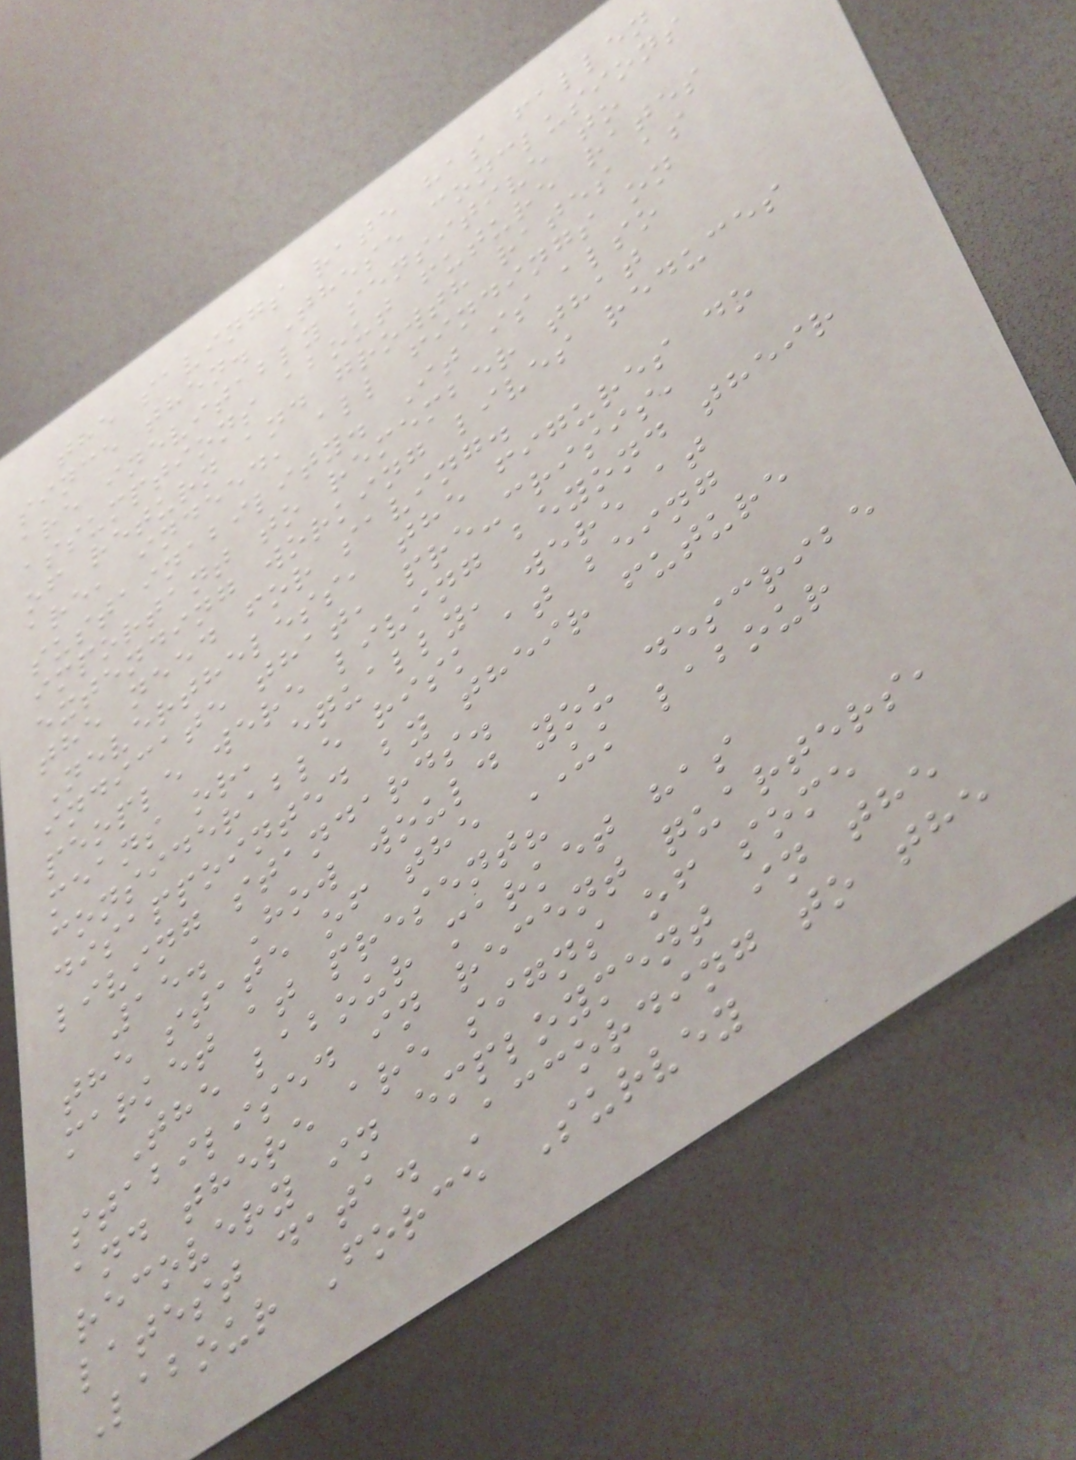the savings rate has fallen
since then. These conclusions
are inevitably sensitive to
assumptions about future rates
of return and growth rates as
are, indeed, all findings on
sustainability. It is also
important to remember that
extending working lives reduces
the need for saving.
Nevertheless, the figures do
indicate that, pre-crisis,
people were living beyond their
means or, equally, were at
considerable risk at being
disappointed by their future
living standards.
15. How would you describe
the state of the UK labour
market at present?
The labour market has
stabilised in recent quarters,
and there are signs of some
recovery in employment in the
latest data. According to the
Labour Force Survey
